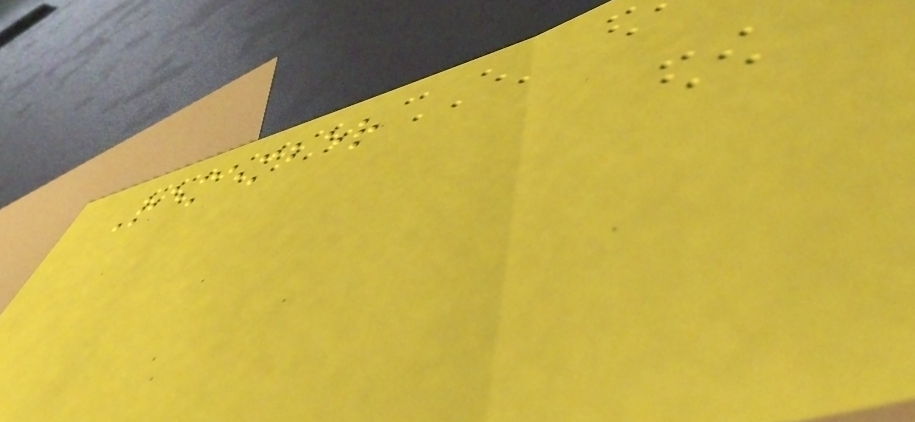Remember
